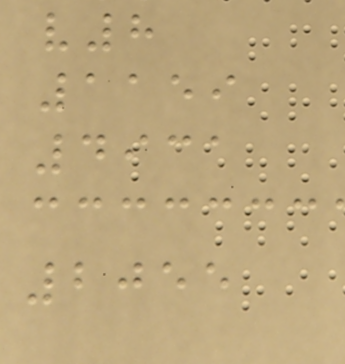v8
1159
4931
2055
